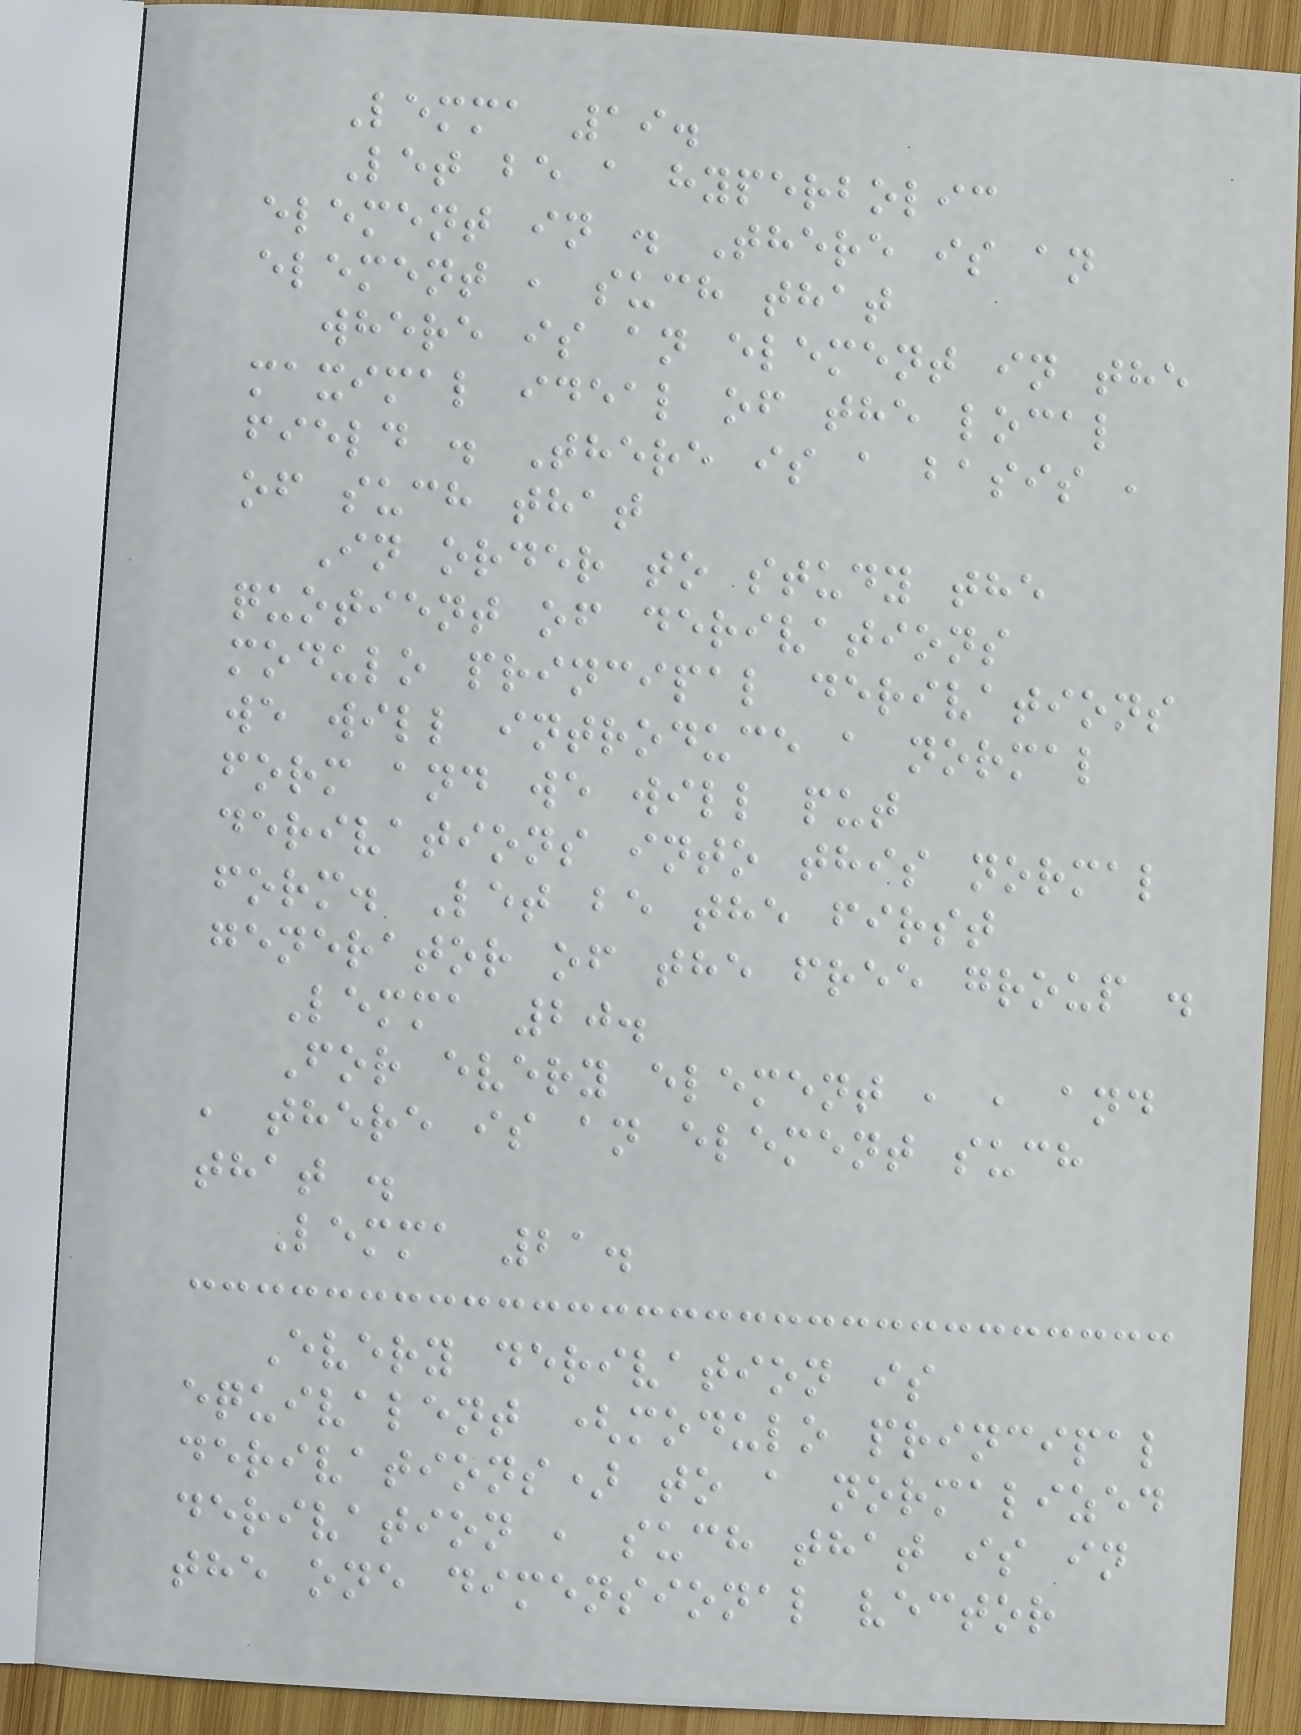Lemma 19.
Let be a hyperbolic
element in . There is an
element , such that
where is an element in the
maximal ideal of the local
field . There is a basis ,
of such that
In order to study the
quotient of derivations
modulo principal derivations
we will introduce a normal
form and we will put
derivations into this normal
form. Let be the first
generator of the free group .
Lemma 20.
For every element , , and
, there is an element such
that .
Lemma 21.
Every derivation is
equivalent (modulo principal
derivations) to a normalized
derivation , such that is in
the one dimensional vector
